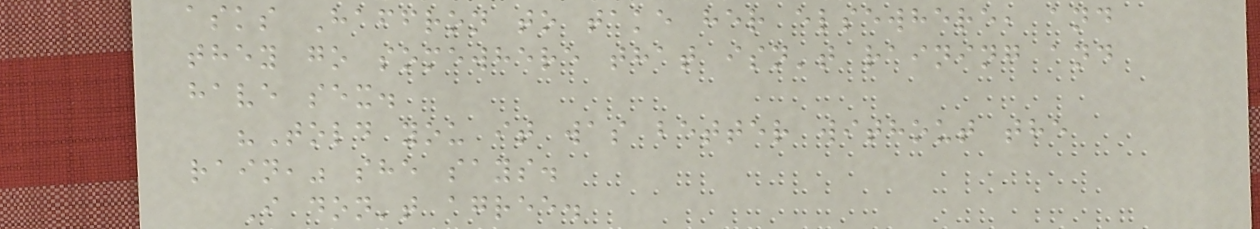asks Haffron to take her elsewhere, and
they go somewhere that isn't raining and
have sex.
"Told you it was better without the
rain," she says.
I don't agree.
